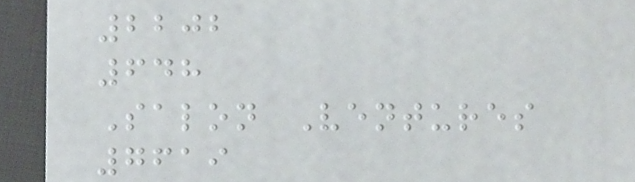2202
648
Salon Ventures
7619
